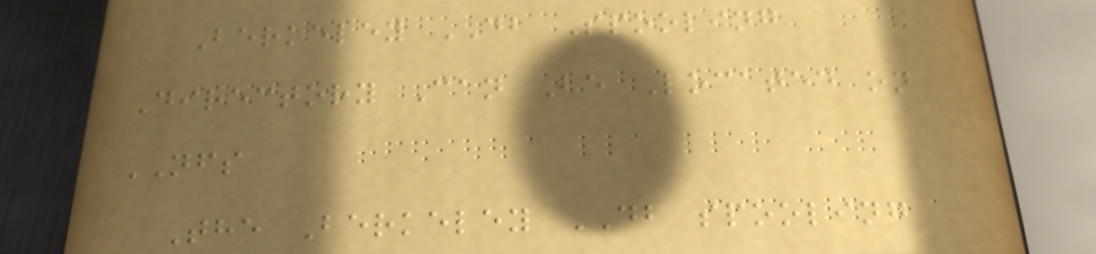Berkeley DB Spooling
Directory Can Be Located on
NFS
The Berkeley DB spooling
